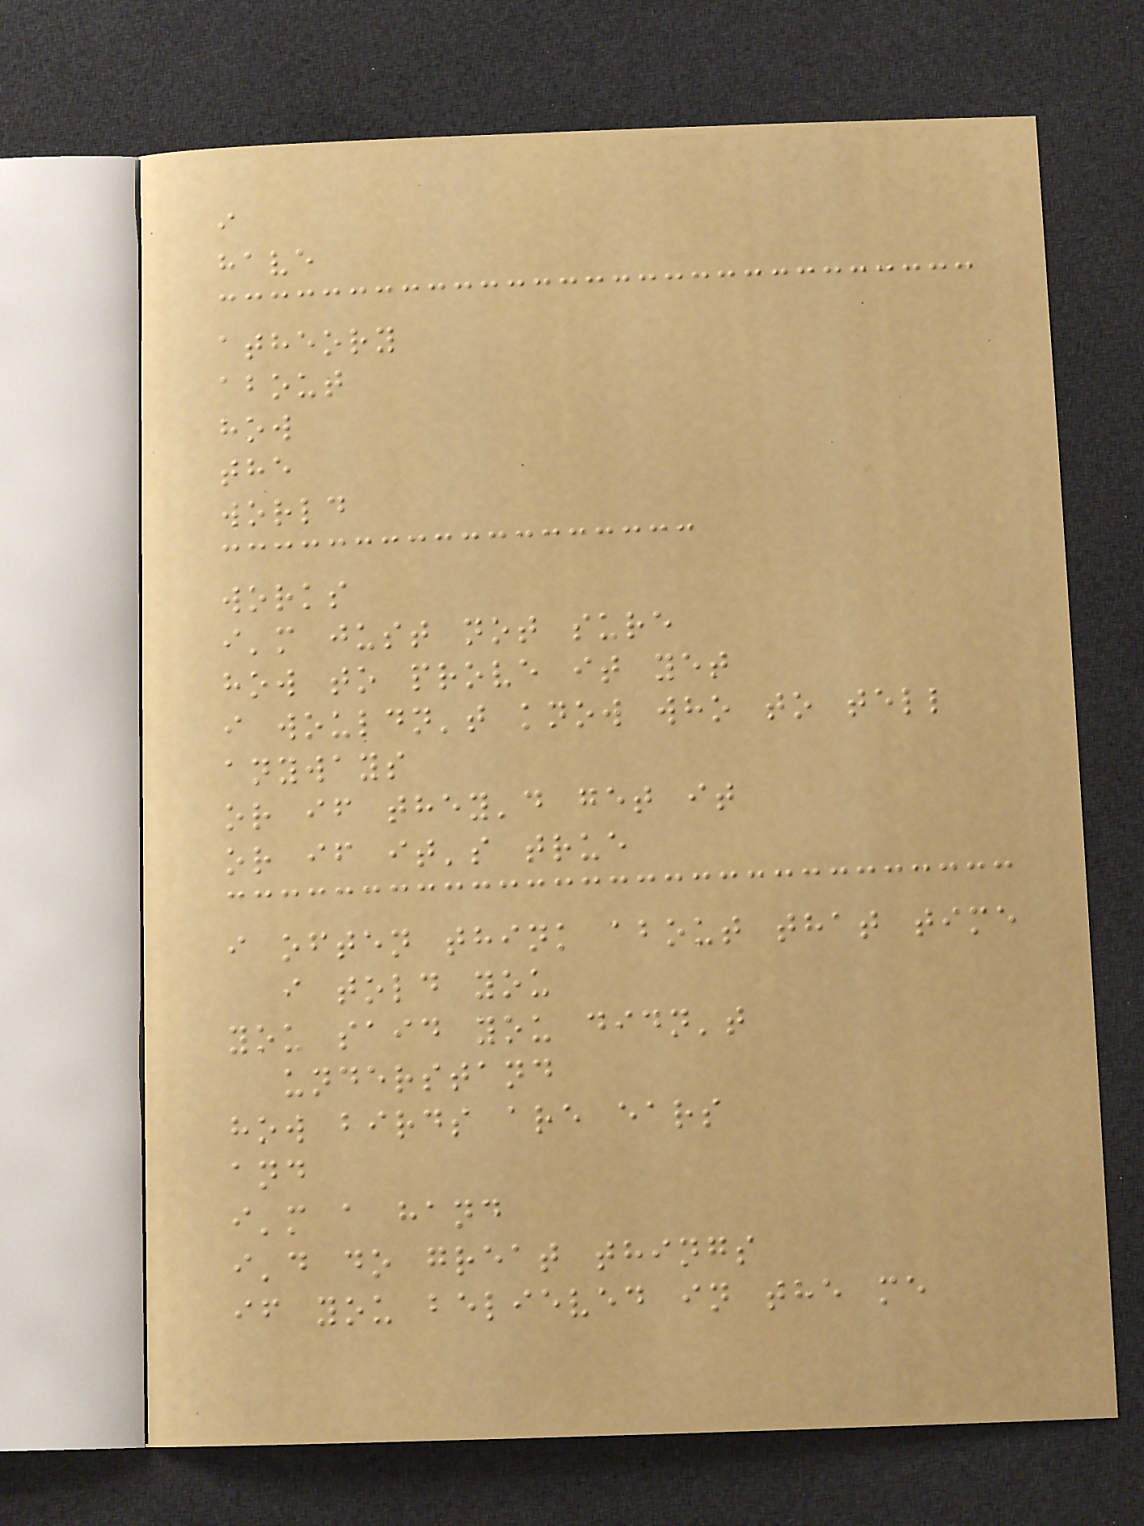i
have
atheory
about
how
the
world
works
i'm just not sure
how to prove it yet
i wouldn't know who to tell
anyways
or if they'd get it
or if it's true
i often think about that time
i told you
you said you didn't
understand
how birds are ears
and
i'm a hand
i'd do great things
if you believed in the me
